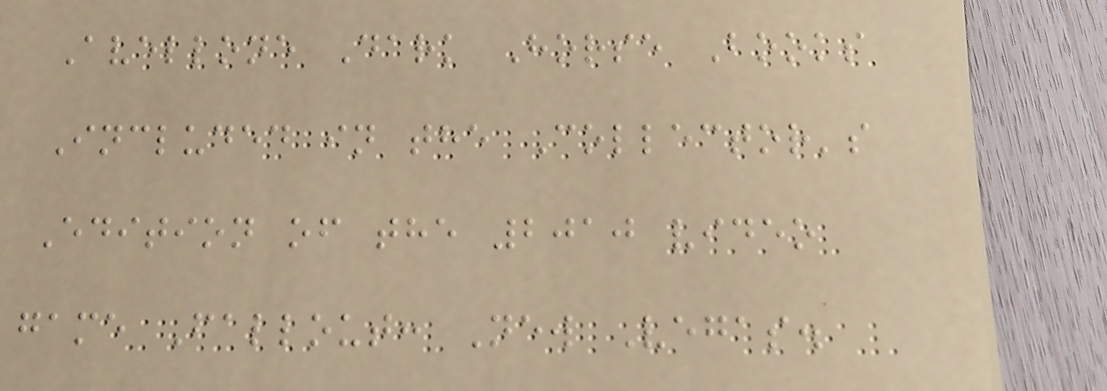Avellone Dark Horse Books
Included in the Collector's
Edition of the 2010 video
game Fallout: New Vegas.
